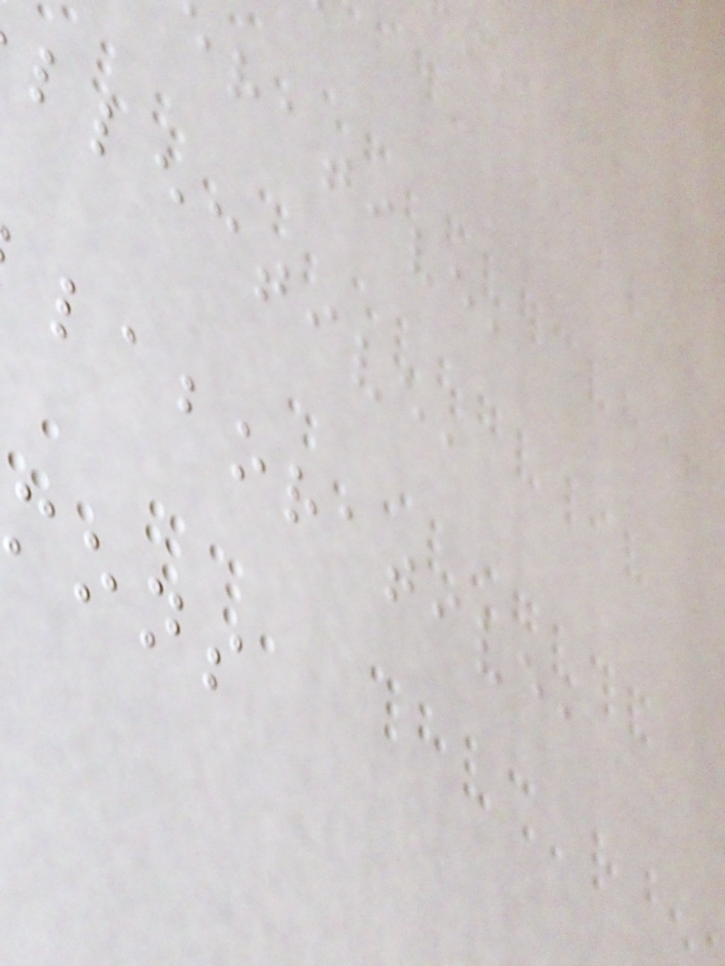rative,
llective,
laborative,
